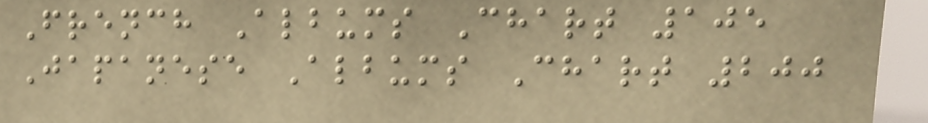French Albums Chart 105
Japanese Albums Chart 200
